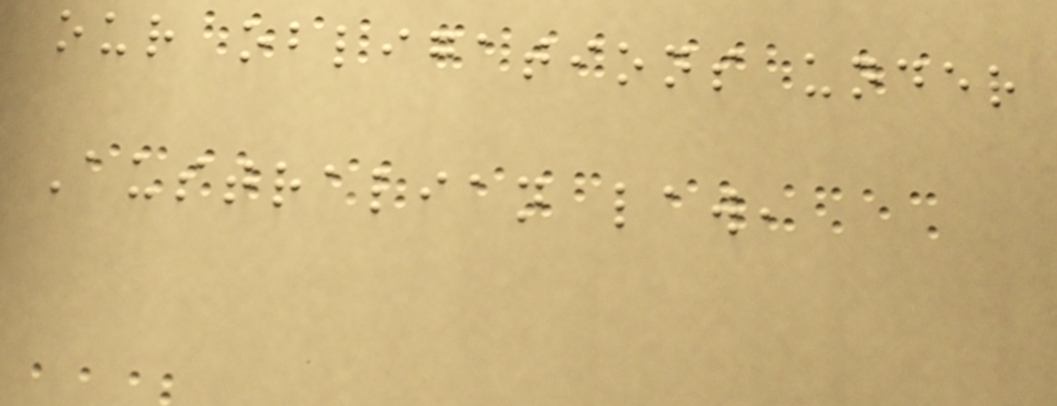our obligations under
Australian law,
